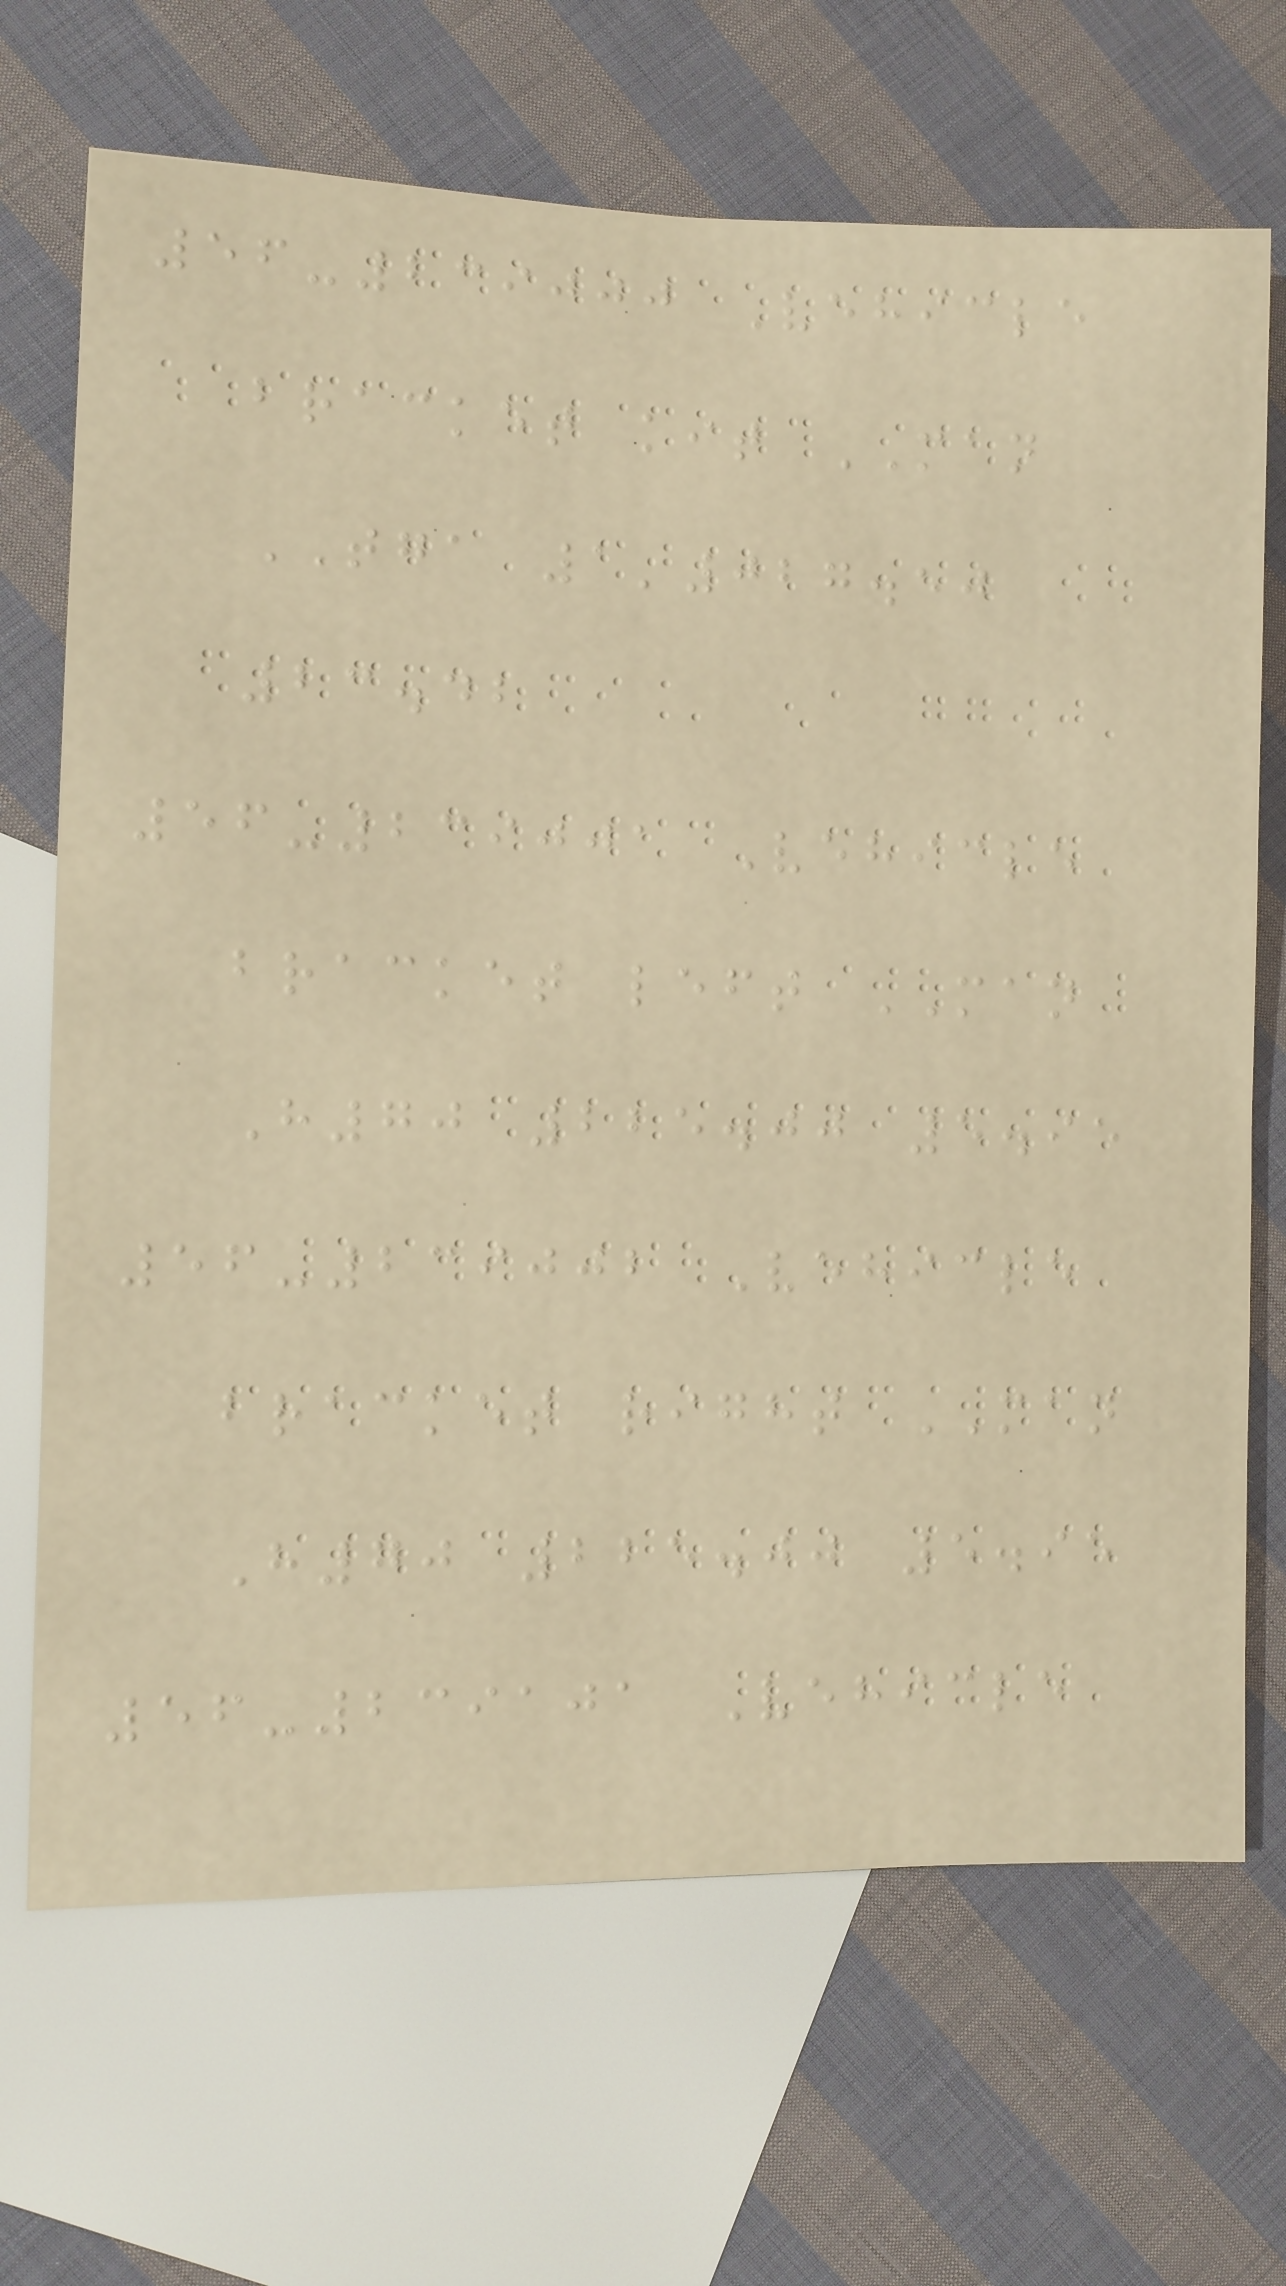56-239000 Vehicle
bracket kit MAN
TGA 1'027.50
23.42
56-239001 Vehicle
bracket left MAN
H70 225.00 5.95
56-239002 Vehicle
bracket right MAN
H70 225.00 5.95
56-239101 Vehicle
